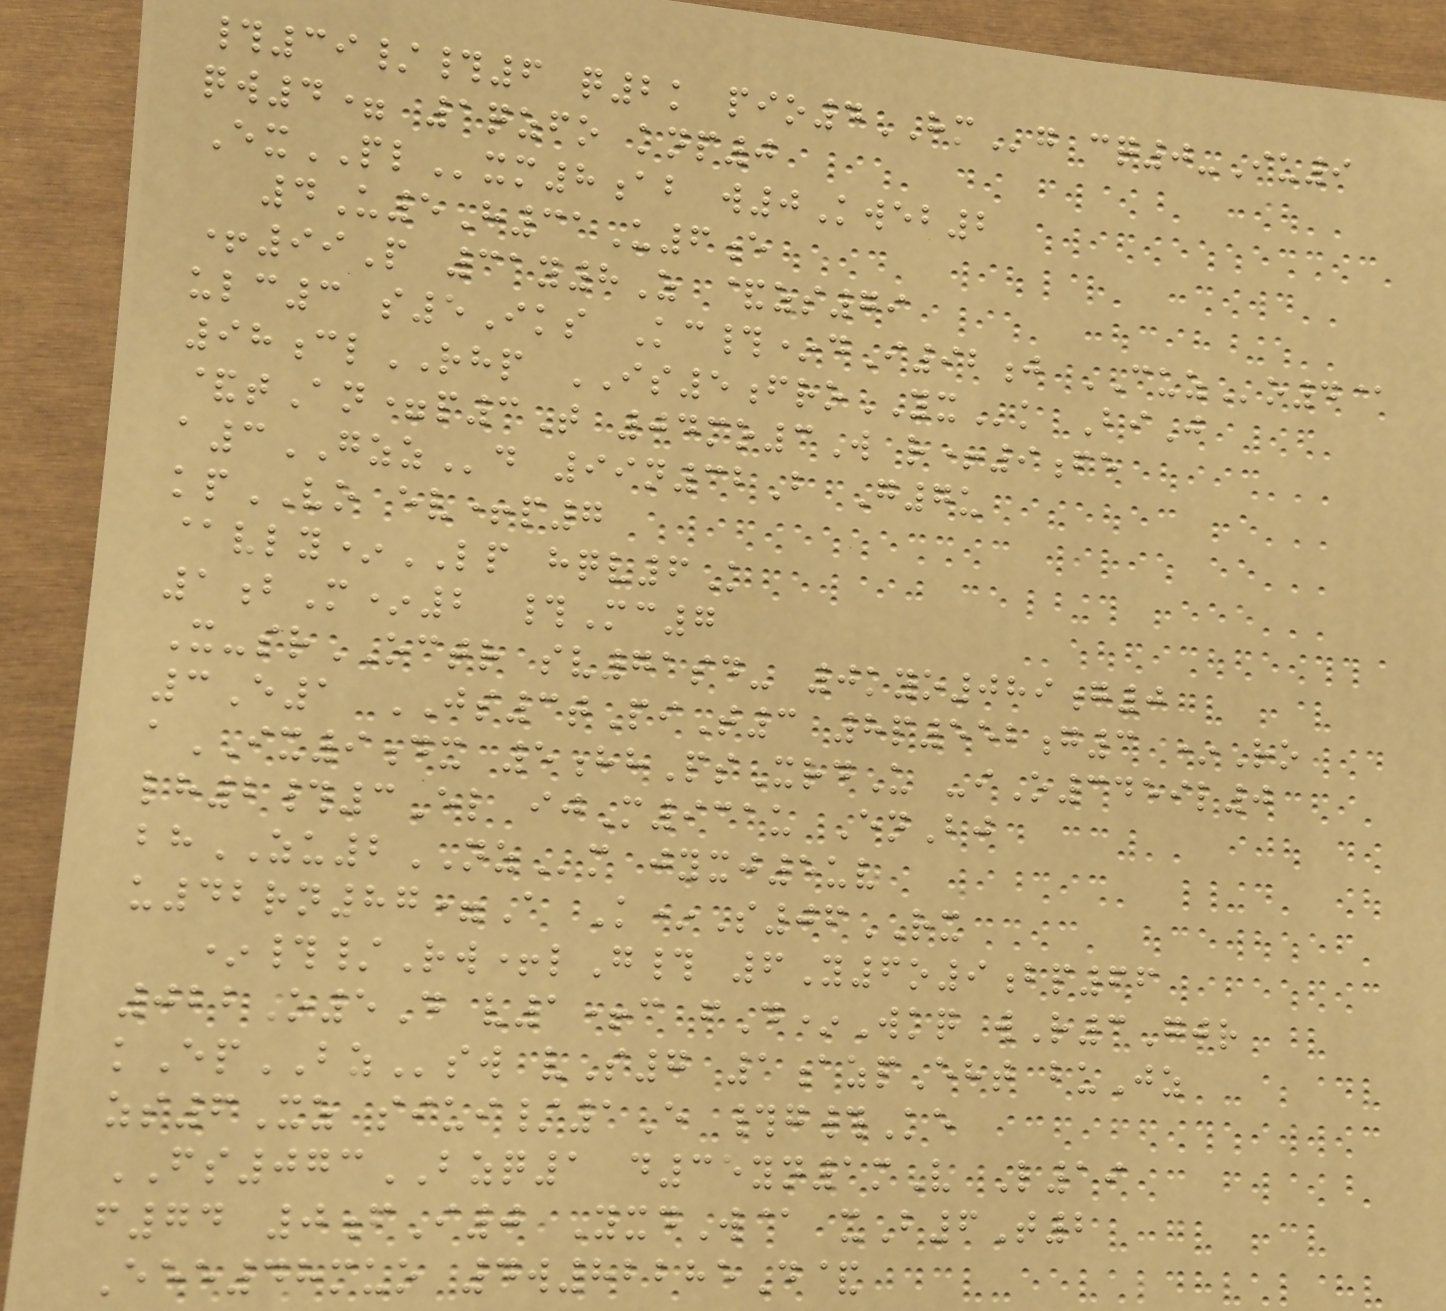#39/#6 q2k pio4HMg cq0-Iu9
qw4= 1qzfo knp0
ExPLxm8ab w0Kweb2
4U5H31U6e
+99P 31y8Z &zs79
ulc3 s5Iks Kc#*dI92j CUZo4@
98clRHP IS5froYXk BiJ
&tAn=p3T 04mo3W r+9fe
a3GZZd 99n32B G7u
kpVO ev+p7
@vly*LP hqv6K
1bM*2 #Mc7
X-srOCTR sv71sd- 0kyo089g0
3E1 JS3tPiT3 8p552g3 *Ro
aIX9dx 5hhPsXrdU -iO3459l0
lh2#3El ijM931u EnBj
bhZU2NZm jyxj5uv
u42rn87=A K*S06RX
*#/Rw+lG# 6Y6o9bp66
022O5D v1+c fD*Wkq wR3Gjr
kEpBZsw vS7 1azpEht buJz
zs6Xz siui/1E #g#Ke
FS073BZQ1 d35yn1mV L19
f74 0fI0 YxdW@ xB6T2
Eee48muo 4w82285D&
